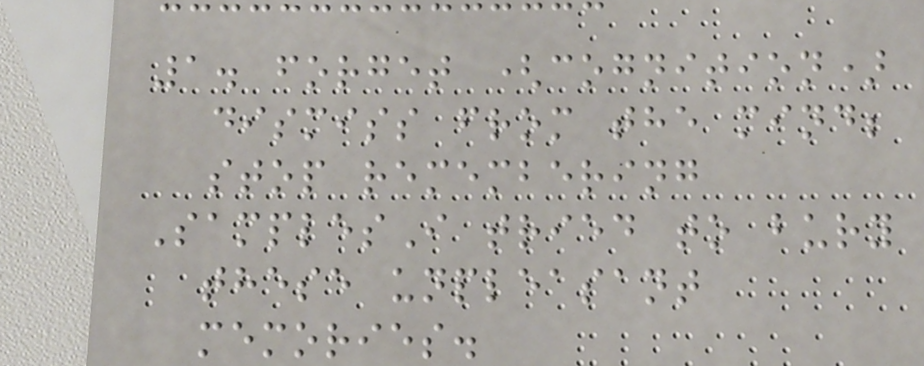1. forget (cognition)
dismiss from the mind;
stop remembering
SamplesI tried to bury
these unpleasant
memories.
